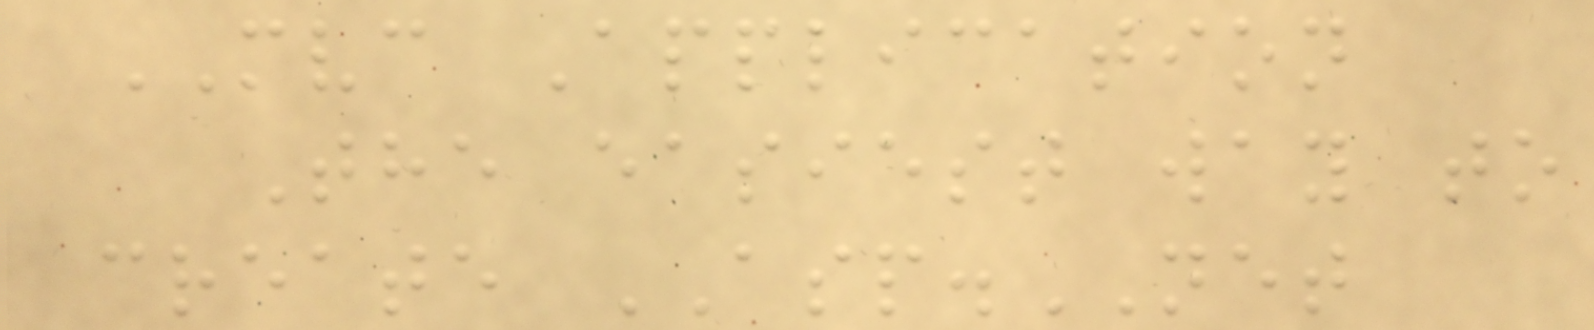MVC Application
The easiest way to
create ASP.NET
